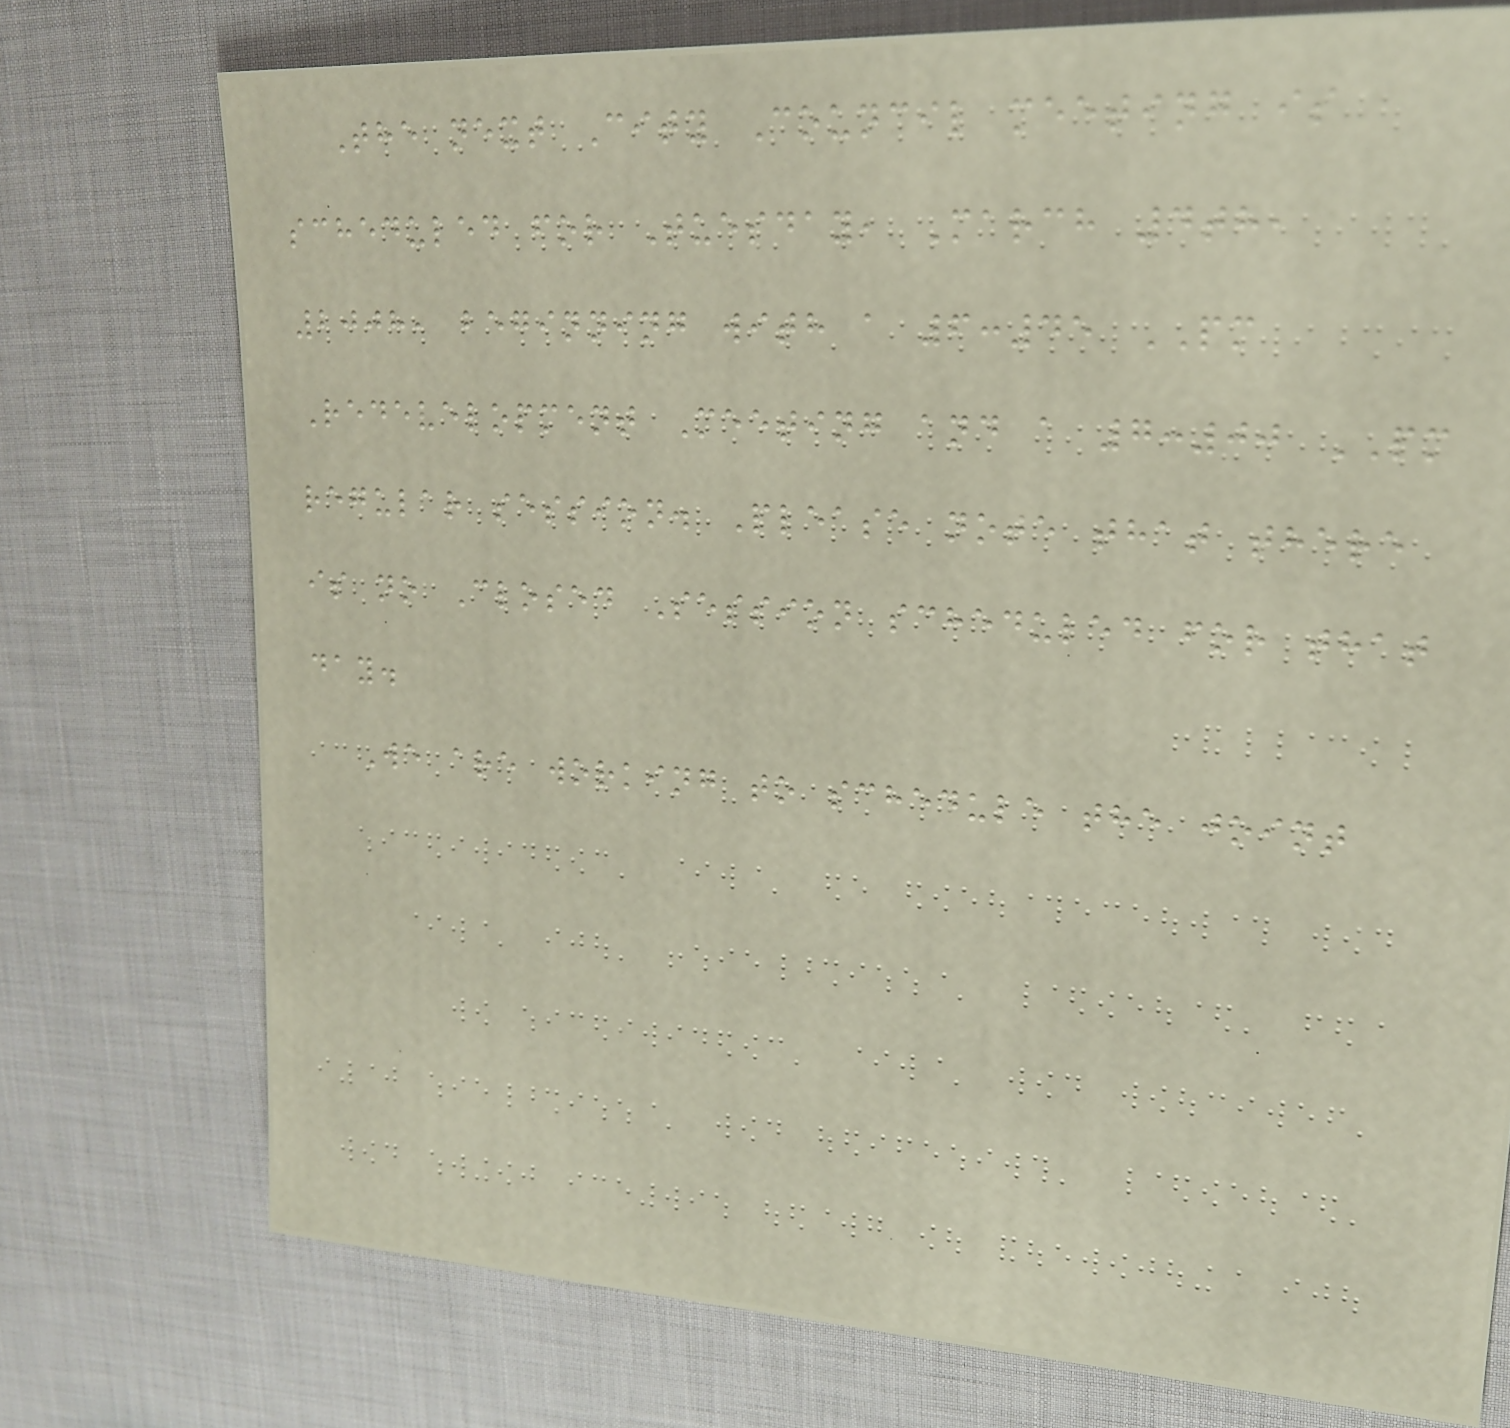The next City Council meeting is
scheduled for Tuesday, March 4th,
2008, beginning with a 6:45 PM
Redevelopment Meeting and a 7:00 PM
regular session. Please note that there
is no Closed Session scheduled for that
day.
We are working to schedule the joint
